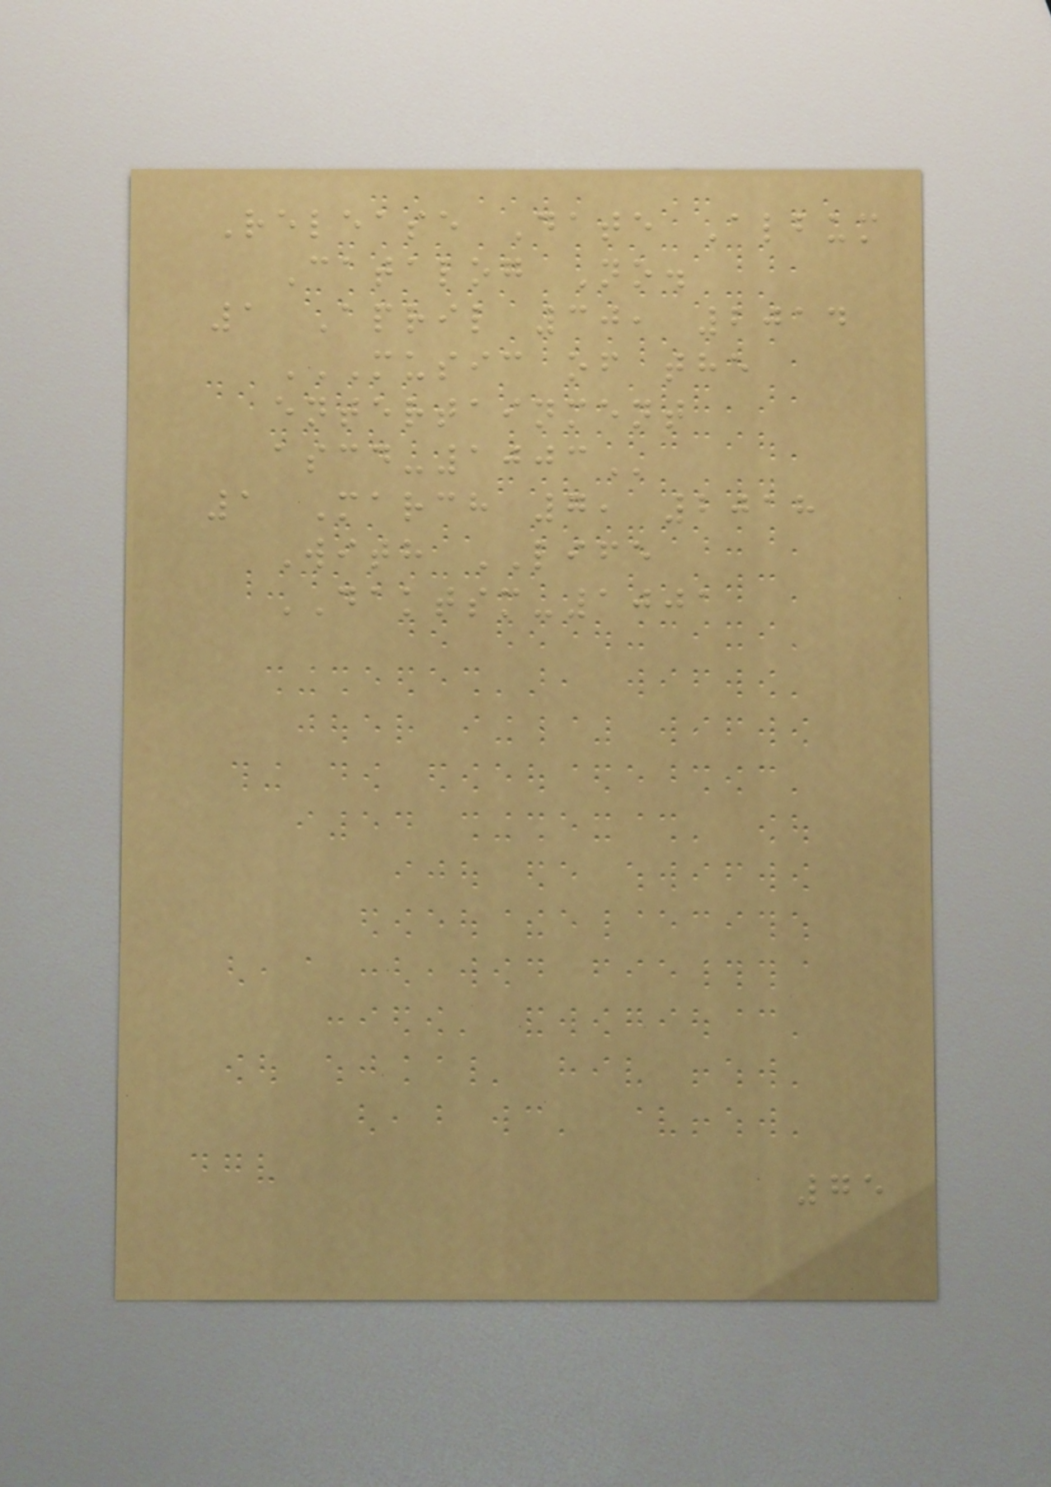Release Date Album
Catalog No.
1 April 30, 2014
MUSIC OF THE
ENTERTAINMENT
ASCD-1003
1 March 7, 2018
With LIFE
DAKTSM-1001
75
